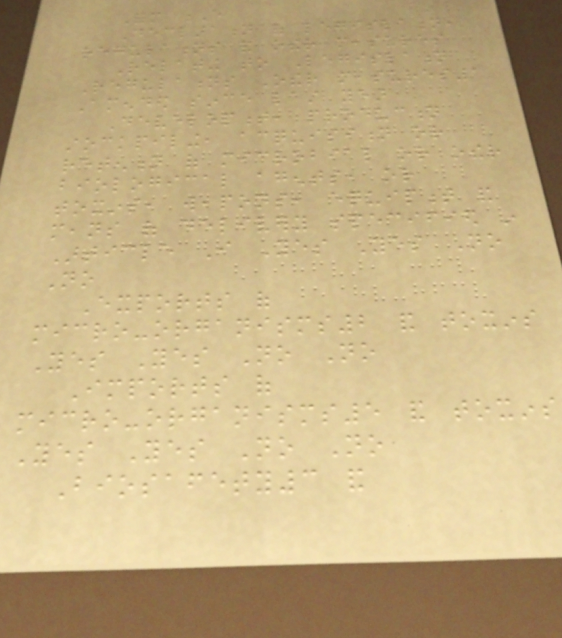Form E
Declaration of legislation,
regulations and other measures
Relating to Legislation
Regulations Other measures1
Amended since last year
Development, production
stockpiling, acquisition or
retention of microbial or other
biological agents, or
toxins, weapons, equipment and
means of delivery specified in
Article I Yes Yes No
No
Exports of
micro-organisms2 and toxins
Yes Yes No No
Imports of
micro-organisms5 and toxins
Yes Yes No No
Biosafety3 and
